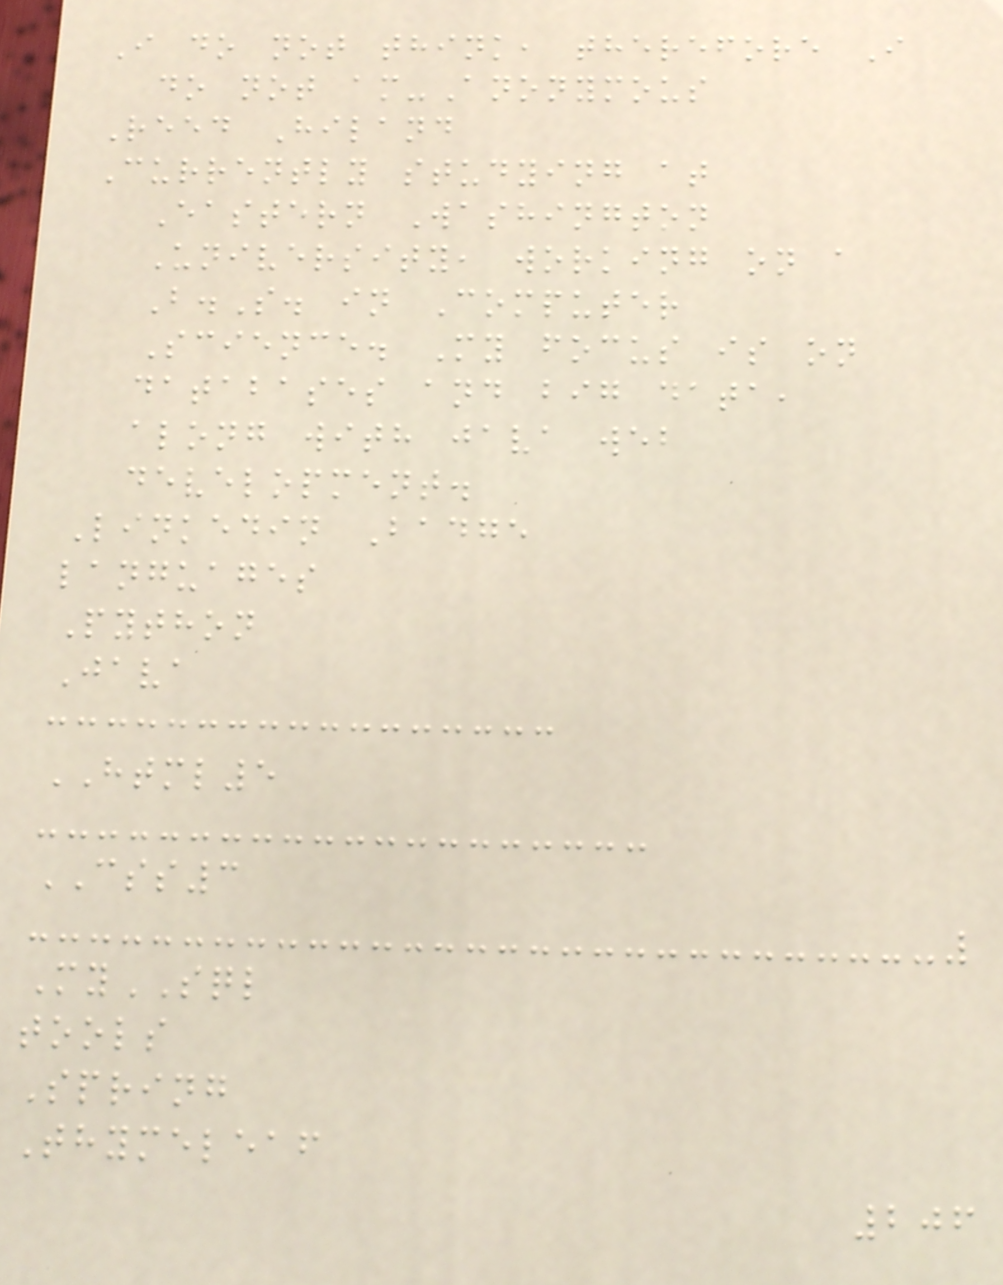I do not think, therefore I
do not am-Anonymous
Reed Hiland
Currently studying at
Eastern Washington
University, working on a
B.S. in Computer
Science. My focus is on
databases and big data,
along with java web
development.
Linkedin Badge
languages
Python
Java
HTML5
CSS3
MySQL
tools
Spring
Thymeleaf
206
